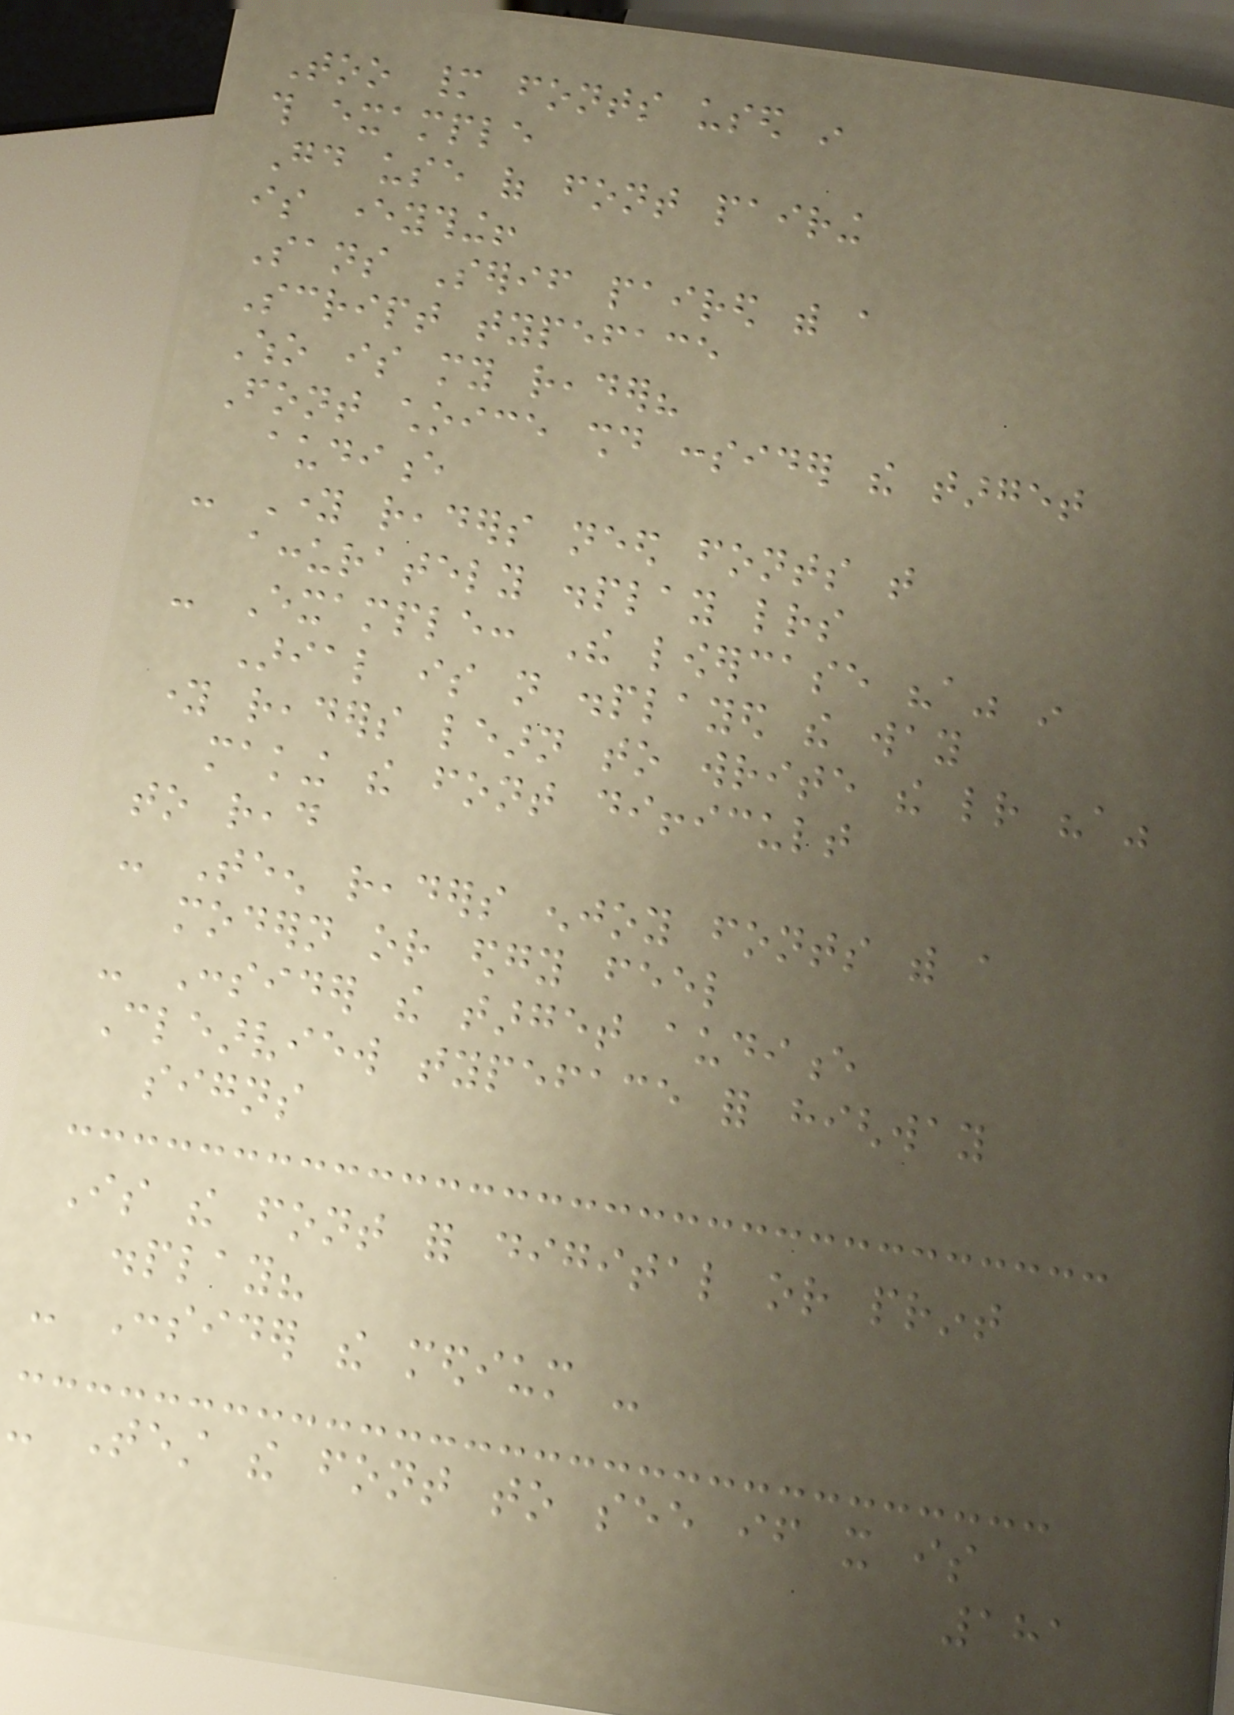Too many fonts used in
this example
Good use of font pairing
is everything!
Sans Serif paired with a
Script typeface
Who is my reader?
Font choice should consider the target
audience
- Young readers need fonts that
accurately display letters
- Example: The lowercase "a" in
Arial is not displayed the way
young readers learn to write the letter "a"
making the font difficult
to read
- Teen readers enjoy fonts with a
modern or edgy feel
- Consider the target audience
Clearview typeface for highway
signs
Is the font for digital or print
display?
- Consider the medium -
- Test the font to see if it is
181
